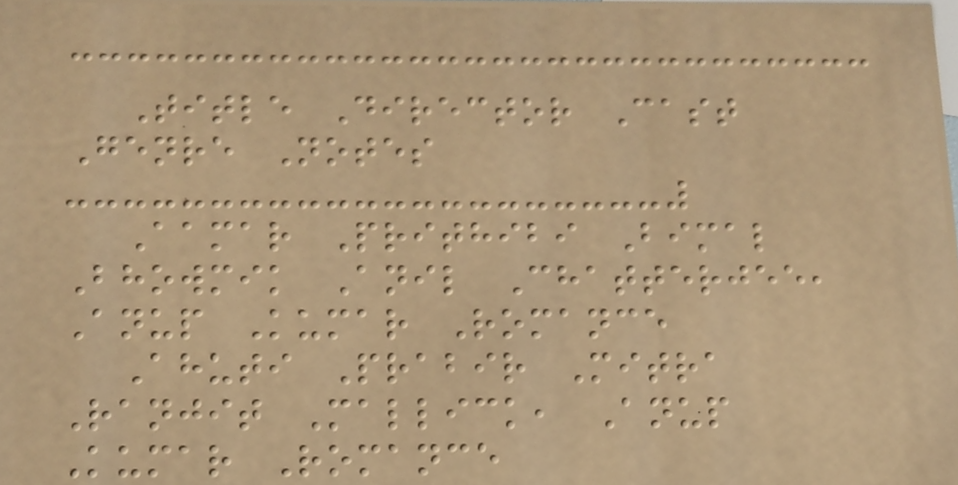Title Director Cast
Genre Notes
Aamar Prithibi Bimal
Bhowmik Anil Chatterjee,
Anup Kumar Romance
Ahuti Prabir Mitra
Ranjit Mallick, Anup
Kumar Romance
